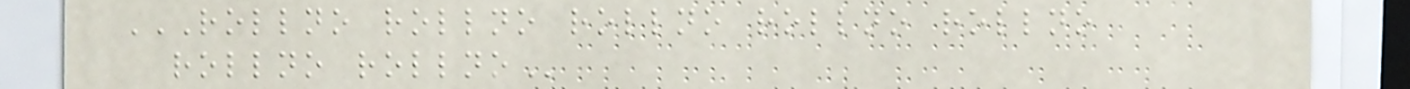ROLLNO ROLLNO ROLLNO ROLLNO ROLLNO
ROLLNO ROLLNO
